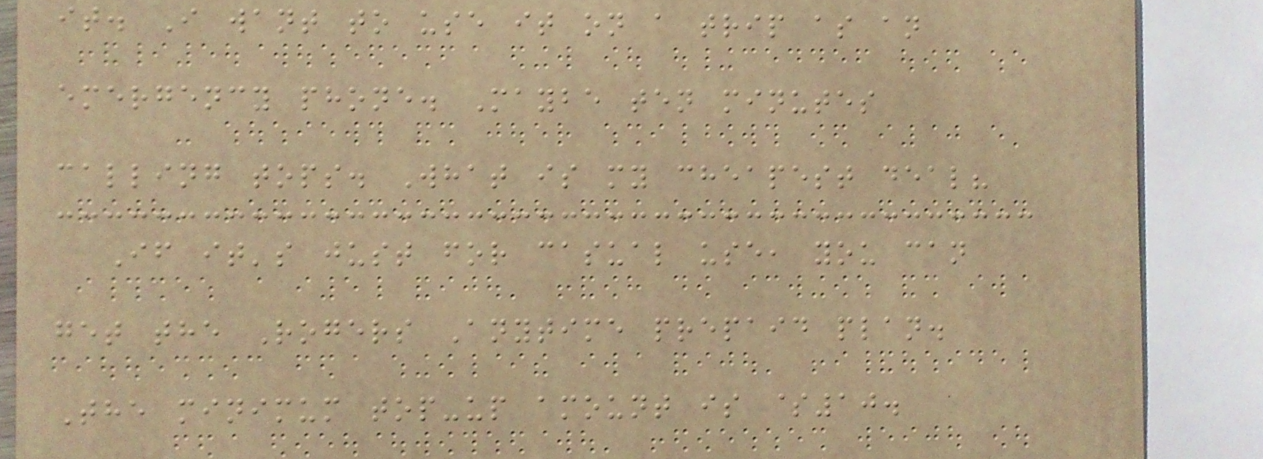it. I want to use it on a trip as an
emergency phone. Maybe ten minutes
calling tops. What is my cheapest deal?
If it's just for casual use, you can
get the Rogers Anytime prepaid plan.
The minimum top-up amount is $10.
